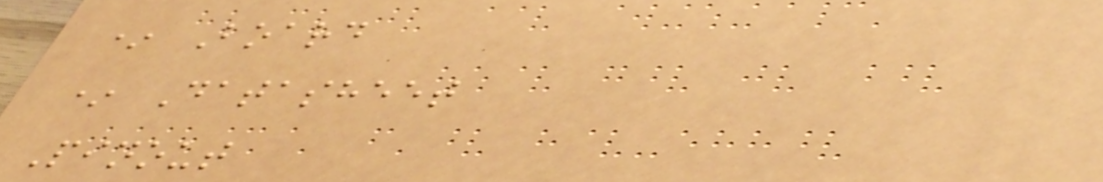* Board
* Datasheet
Pinout
